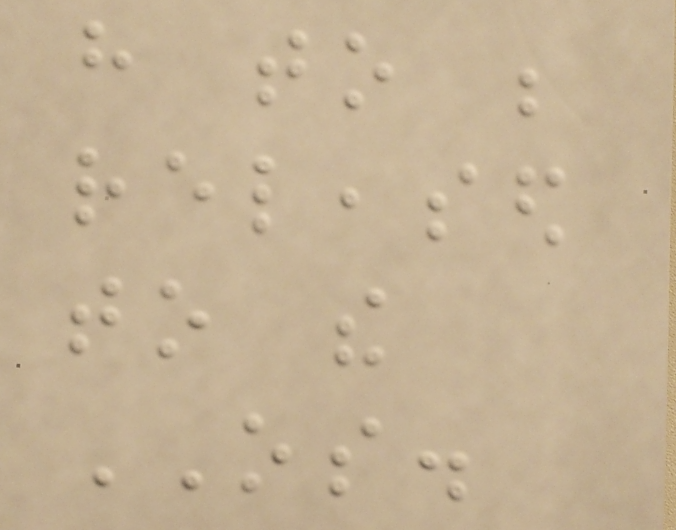have to be
released
to the
OS.
